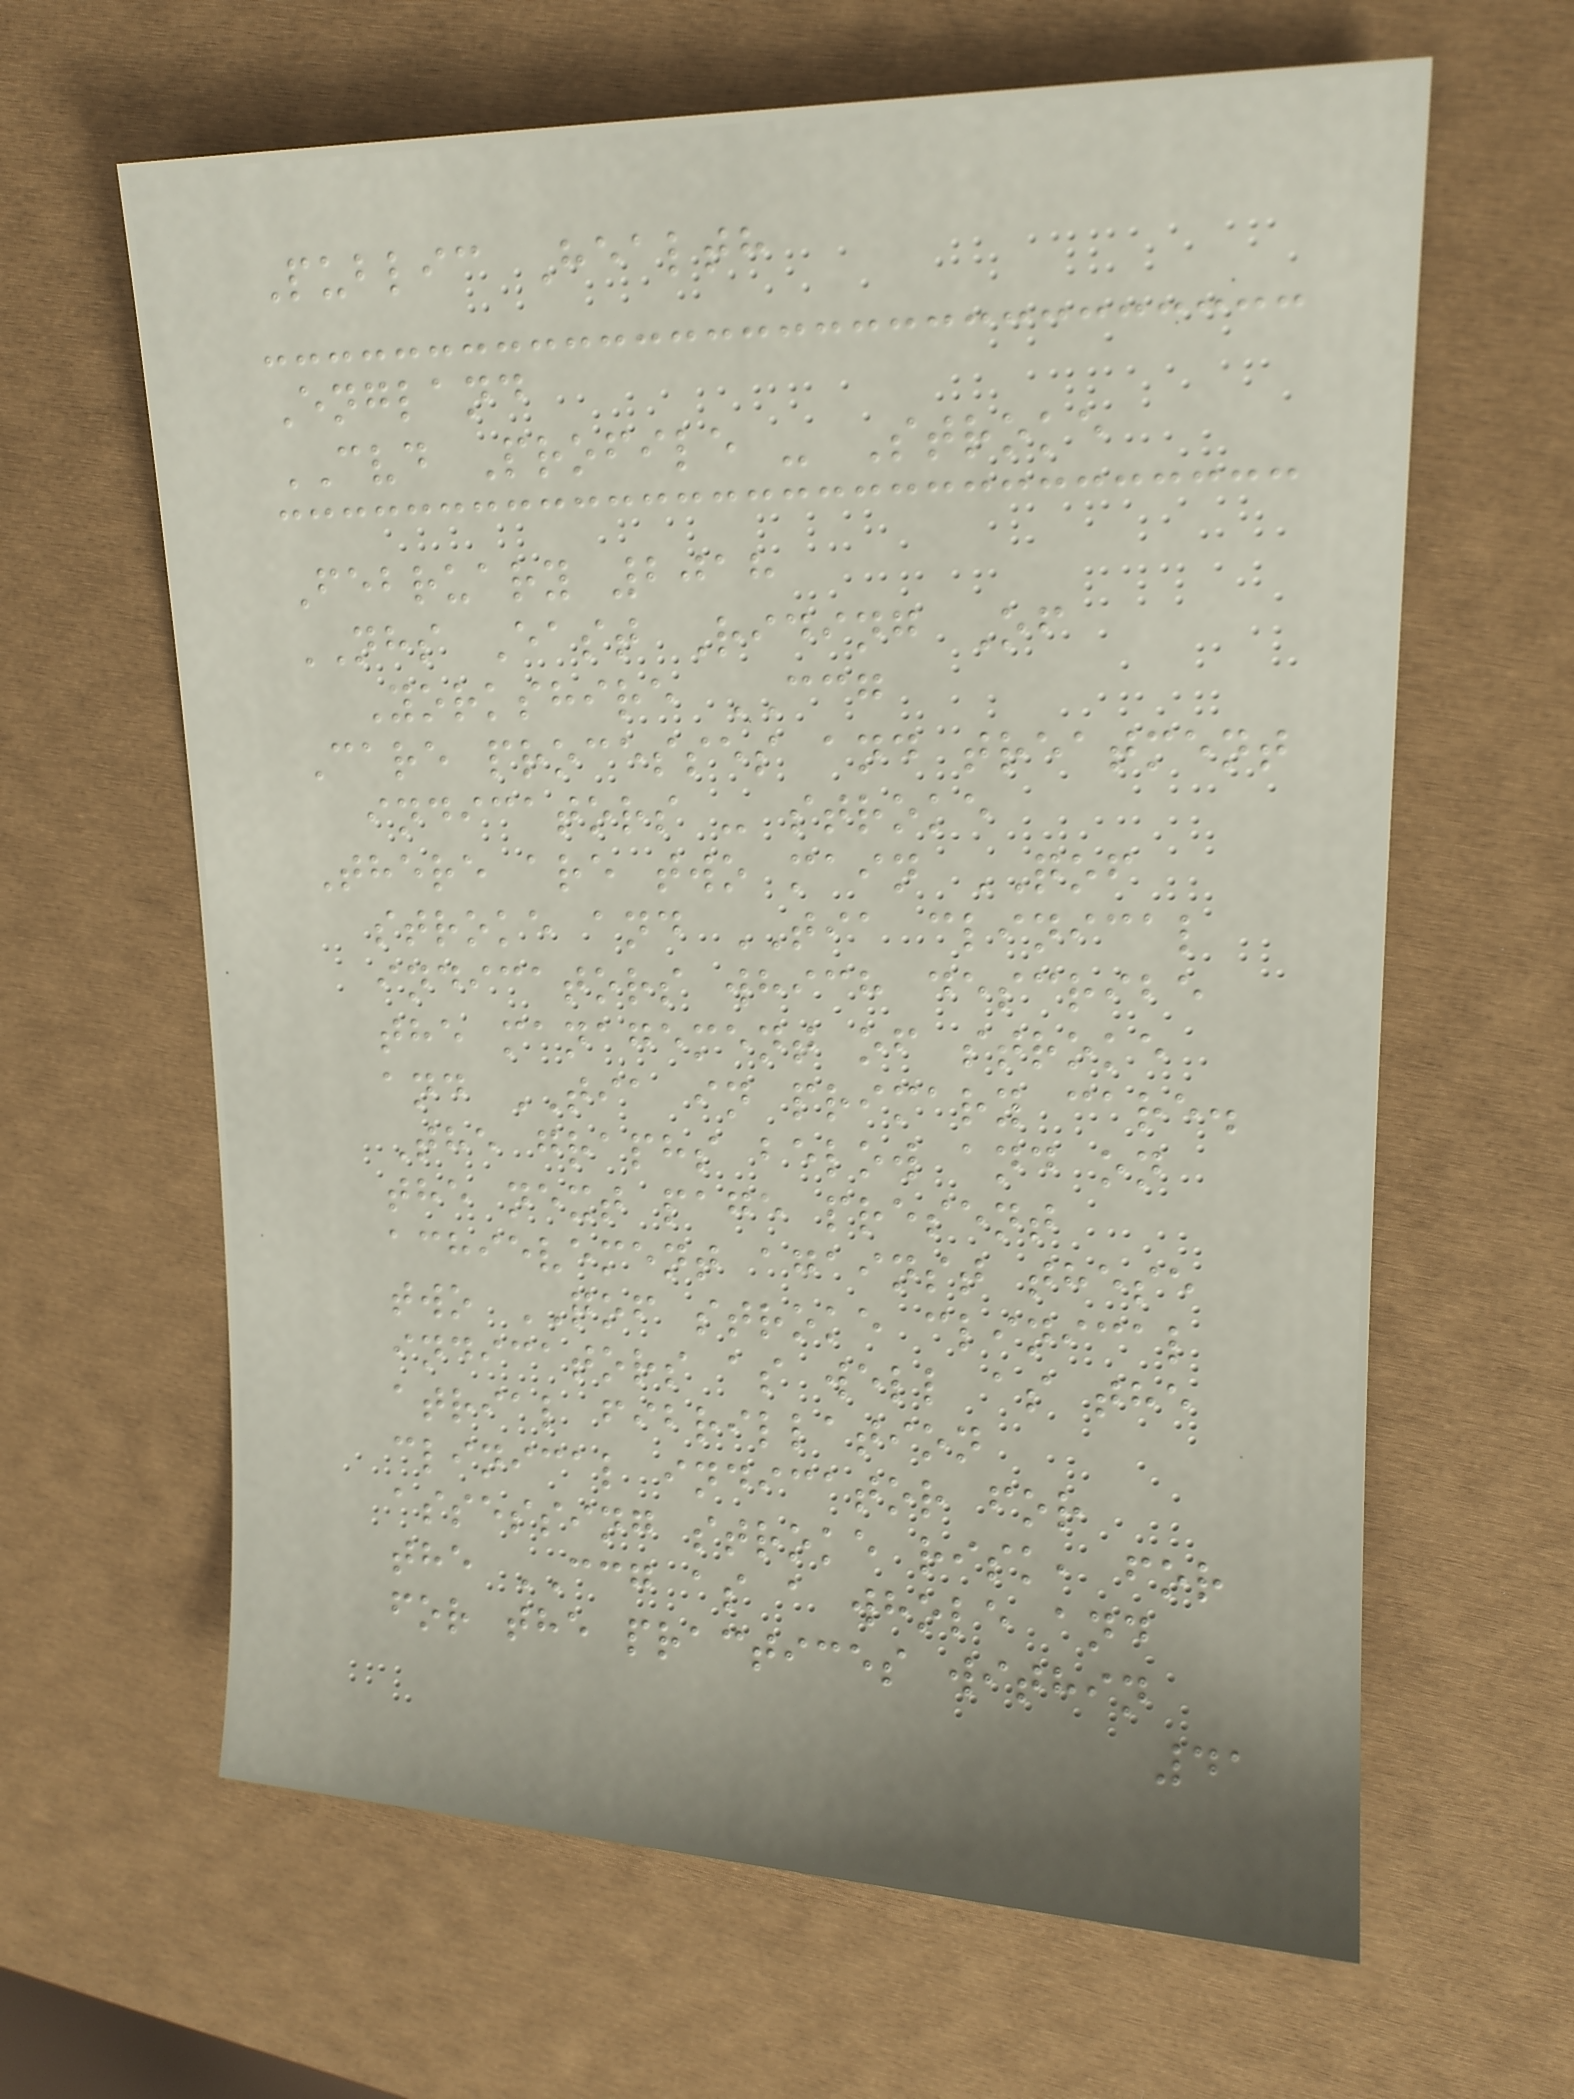Public Health
England
CVD Profile - Stroke
February 2018
NHS East Riding Of
Yorkshire CCG
Care processes and treatment
indicators - stroke
There are two main QOF
stroke and TIA clinical
indicators which describe
the management of stroke
and TIA in primary care.
The graphs below and on
the next page present
achievement against these
two QOF stroke clinical
indicators as well as the
atrial fibrillation
clinical indicator for
assessing stroke risk, for
the CCG as a whole and
for the practices within
41
